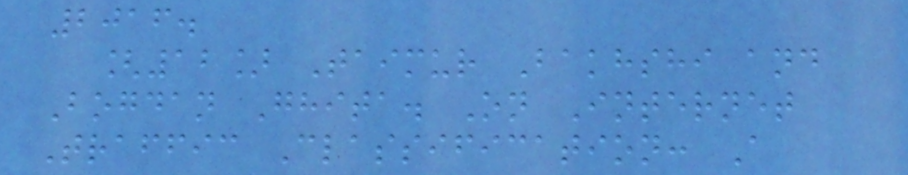2016.
[12] Taimur Bakhshi and
Bogdan Ghita. On Internet
Traffic Classification: A
